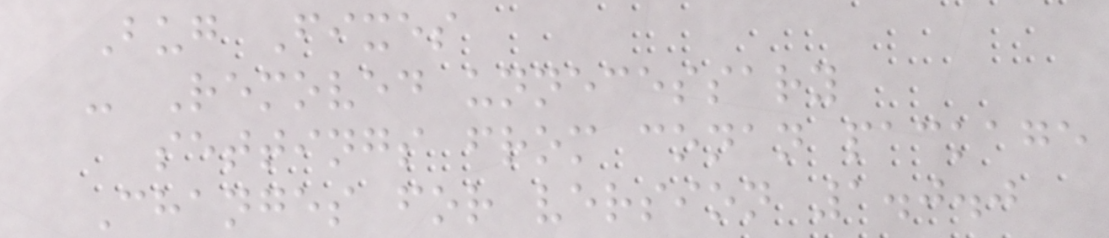Bug Fixes
- Removed unnecessary
settings from conan package
Changes for version 1.0.0
